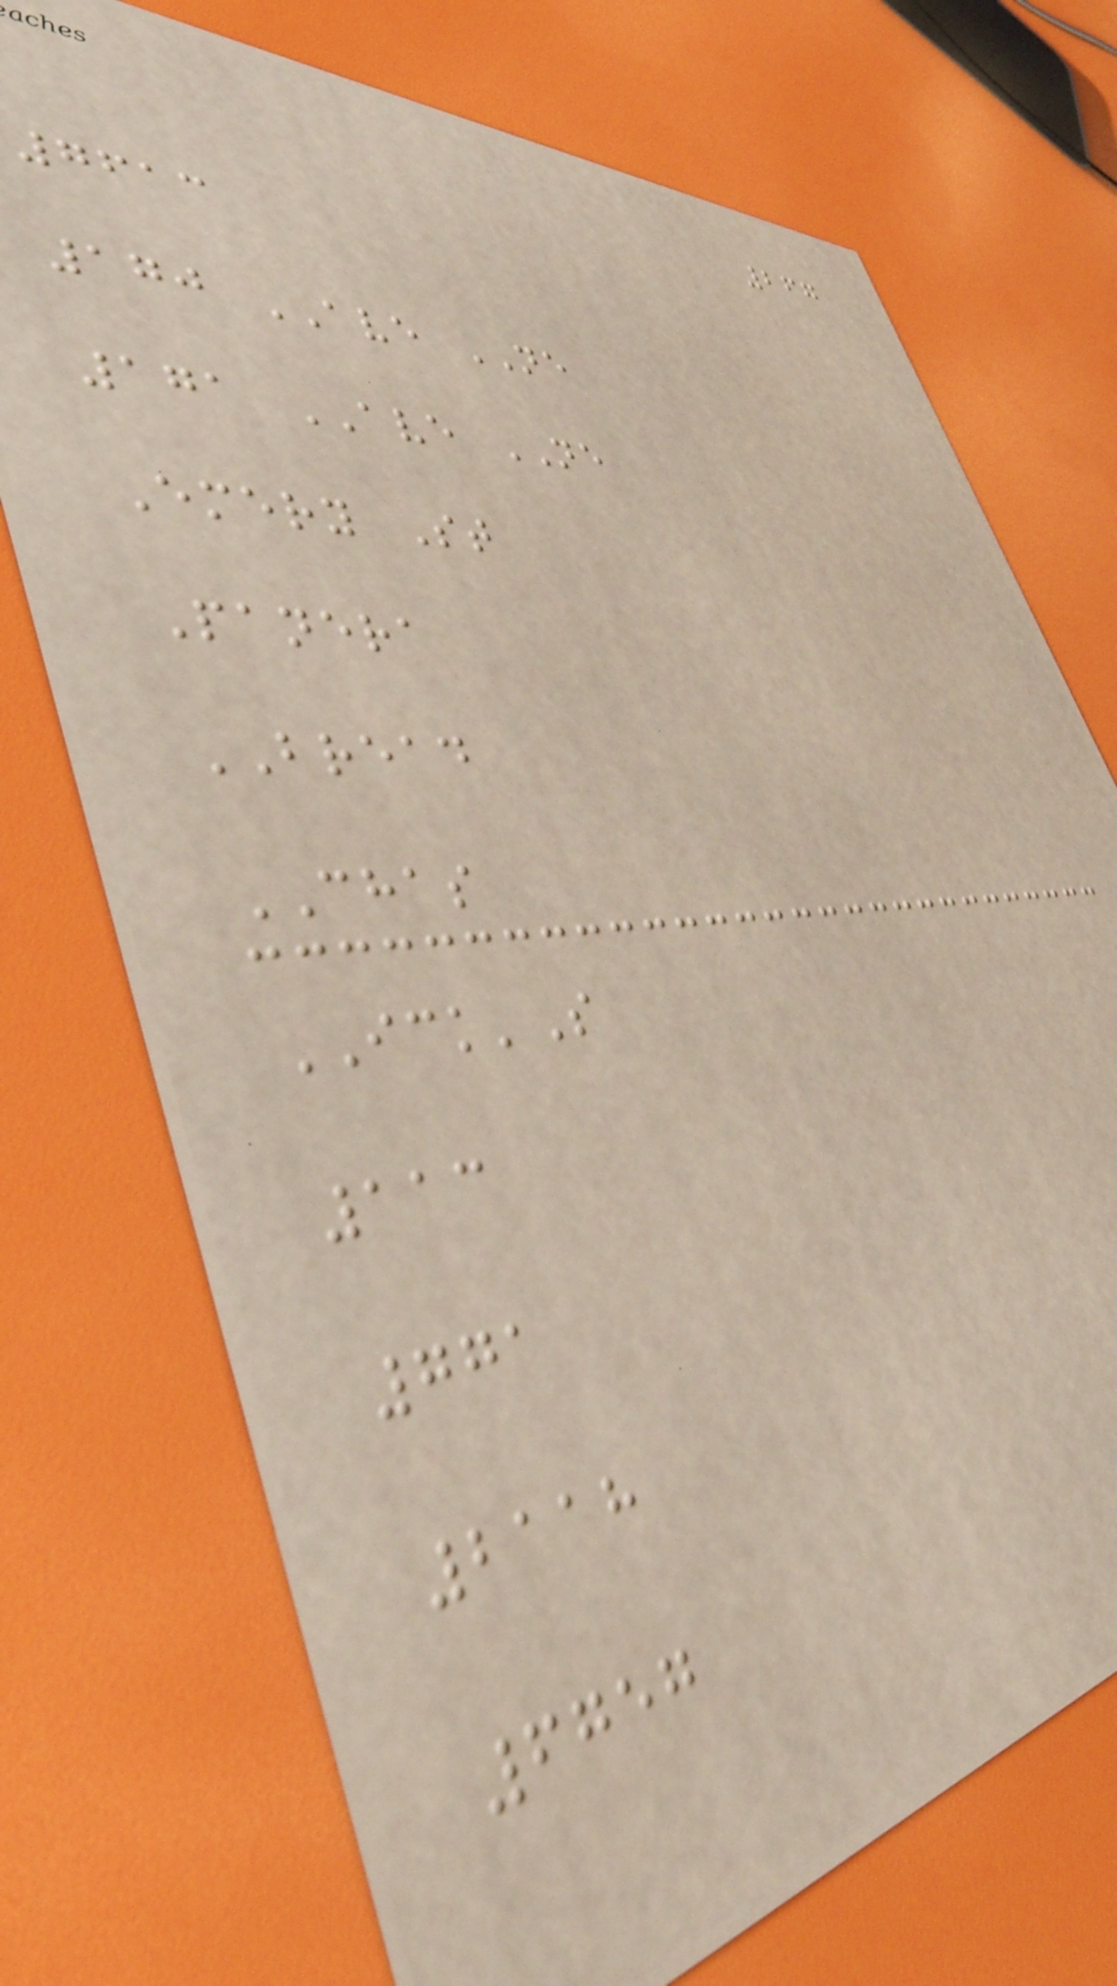267
7613
170 AVE NE
171 AVE NE
Emery St
Panera
BREAD
CHAS
ICK'S
113
771
2118
6757
